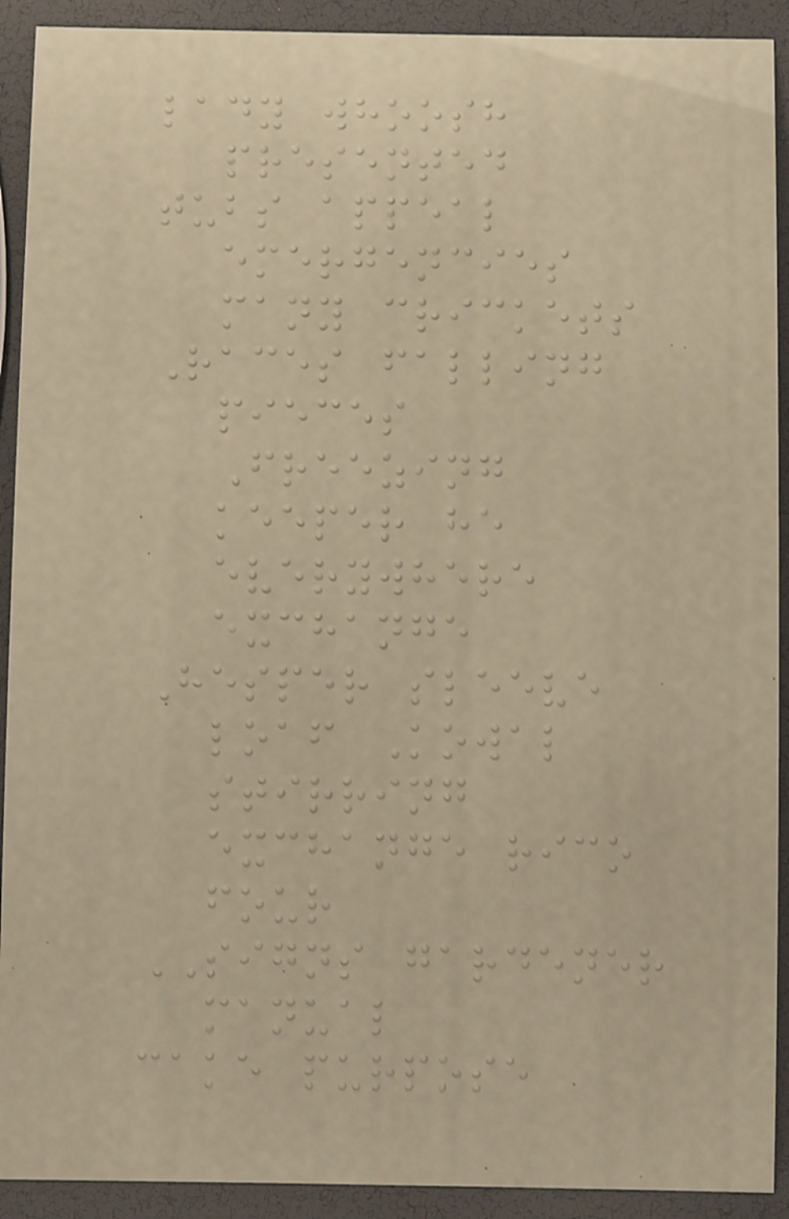lady whoosh
presented
tubs appeal
emergencies
many crickets
Races falling
pieces
Freezing
keeper he
everywhere
exchange
Hesper sleeve
loaf Kowal
stirring
exchange rico
four
SIGNS gardener
manual
cake purpose
